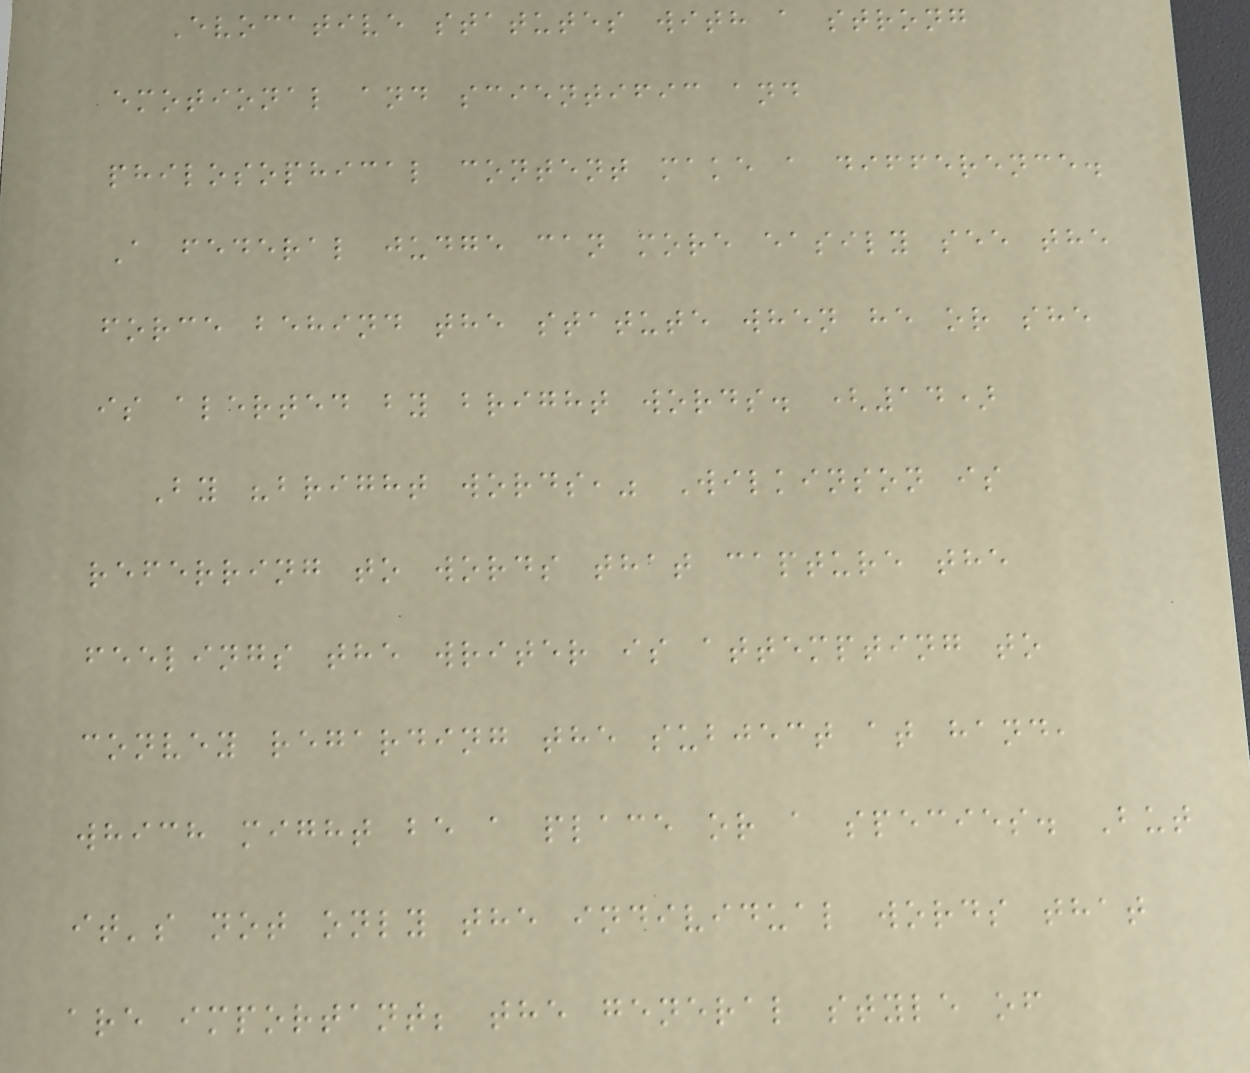Evocative statutes with a strong
emotional and scientific and
philosophical content make a difference.
A federal judge can more easily see the
force behind the statute when he or she
is alerted by bright words. (14)
By "bright words," Wilkinson is
referring to words that capture the
feelings the writer is attempting to
convey regarding the subject at hand,
which might be a place or a species. But
it's not only the individual words that
are important; the general style of
